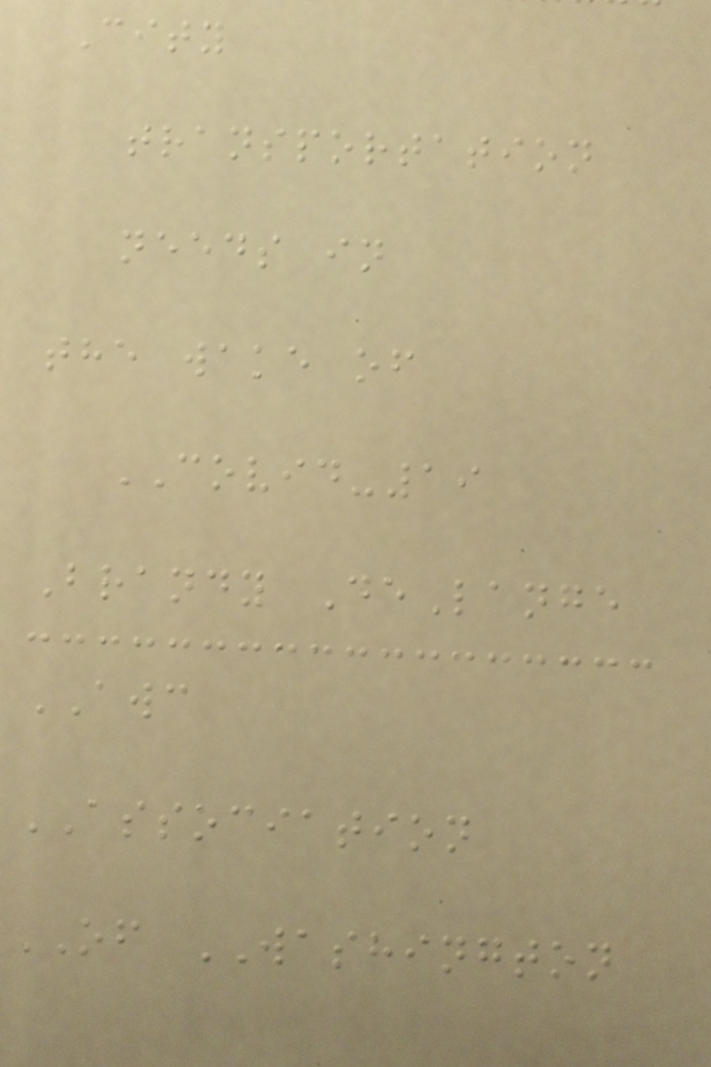City
transportation
needs in
the wake of
COVID-19
Brandy DeLange
AWC
ASSOCIATION
OF WASHINGTON
